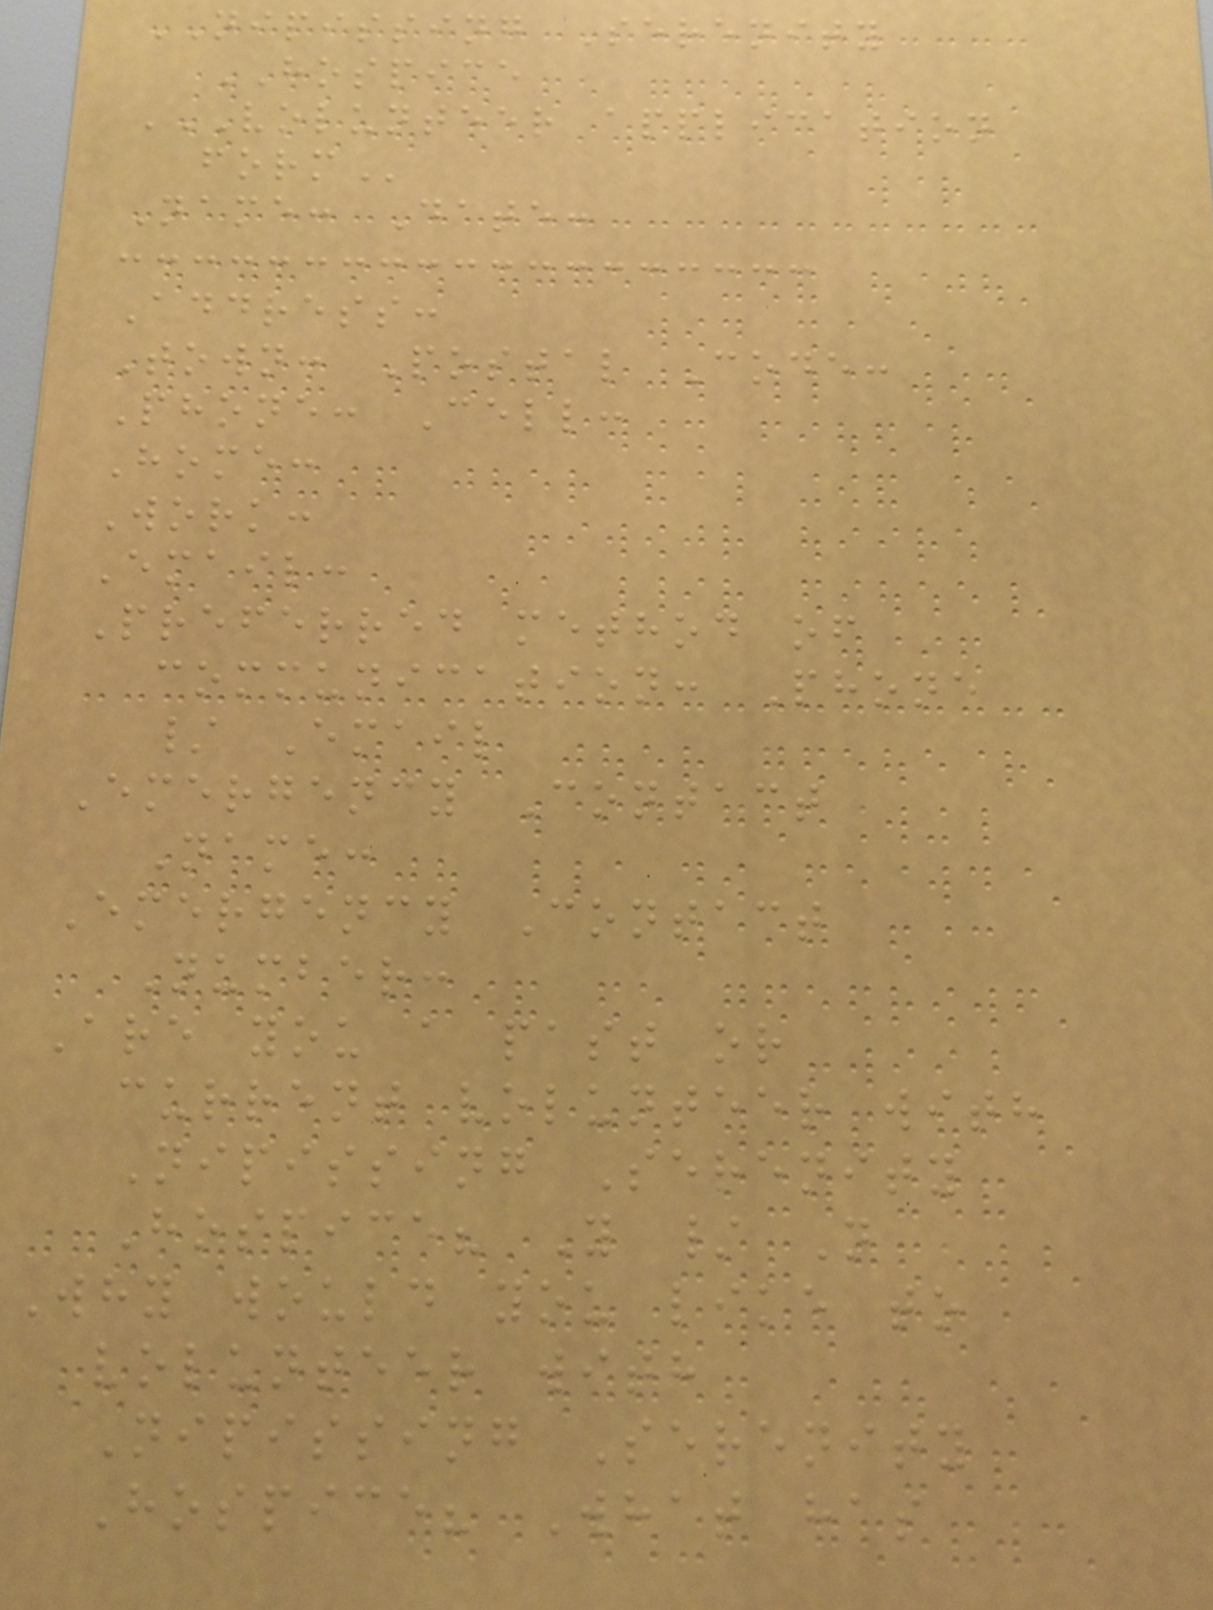NIPISSING Serenity
HOSPICE
VOLUNTEER APPLICATION
FORM
Name: Date:
Address:
Town: Postal Code:
Phone: Cell:
Home:
Work:
Email:
Preferred method of
communication: Phone
/ Email
Emergency Contact
Name:
Emergency Contact
Number:
Are you a past or
current volunteer with
Nipissing Serenity
Hospice? Y / N
Why would you like to
volunteer with
Nipissing Serenity
Hospice? What has
